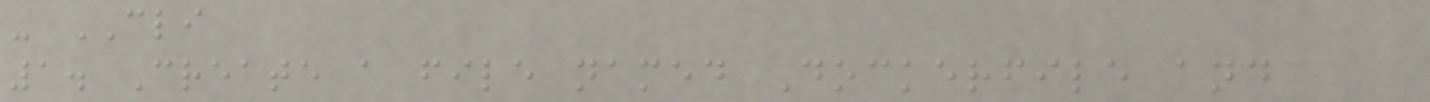- CLI
1. Create a file named Dockerfile and
